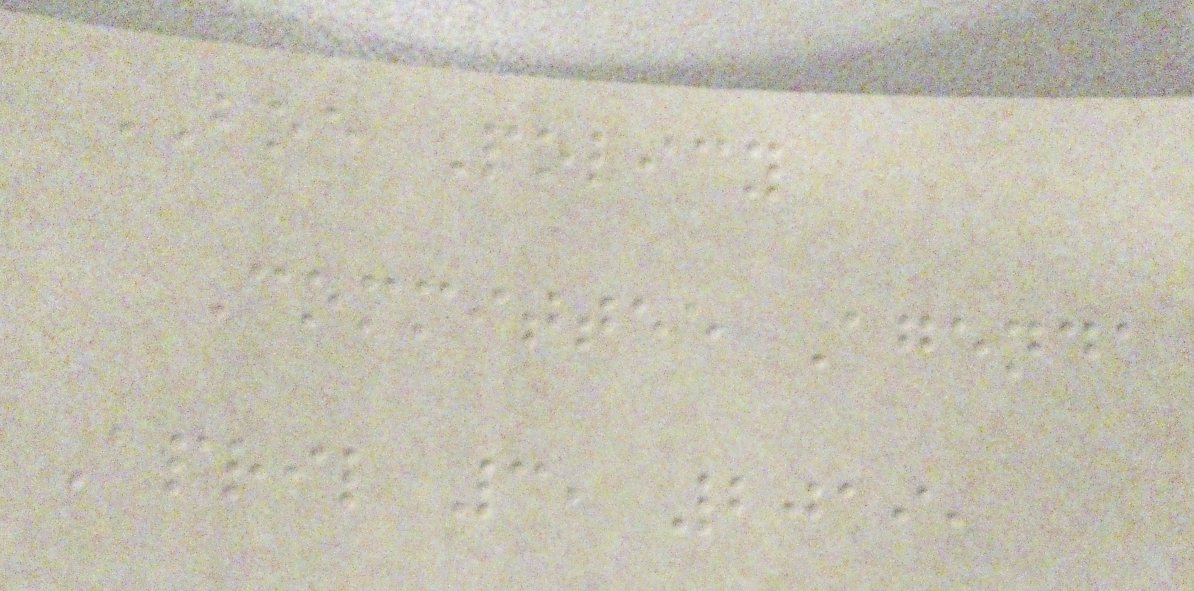BOE Policy
Committee Agenda
April 3, 2019,
